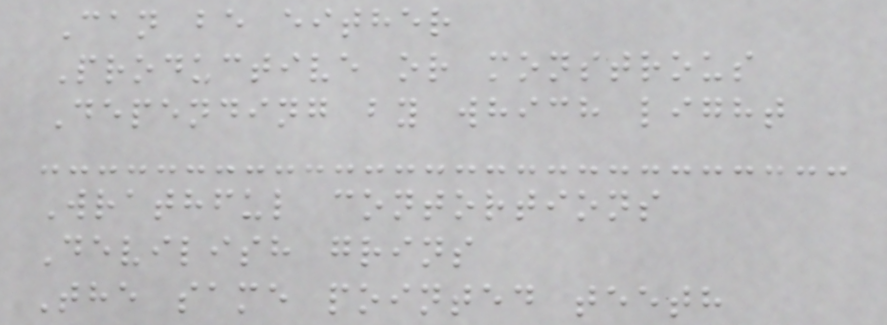Can be either
Productive or monstrous
Depending by which light
Wrathful contortions
Devilish grins
The same pointed teeth
